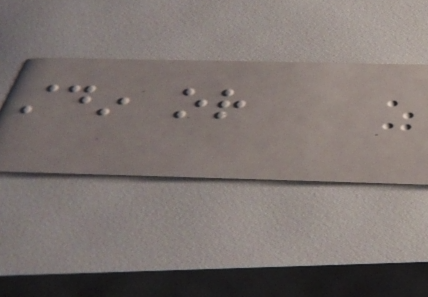stdin or
